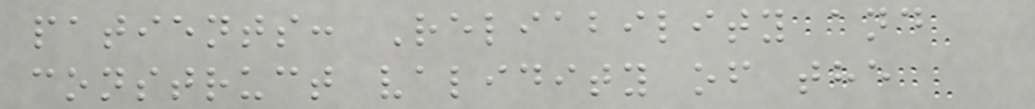patients: Reliability and
construct validity of the
